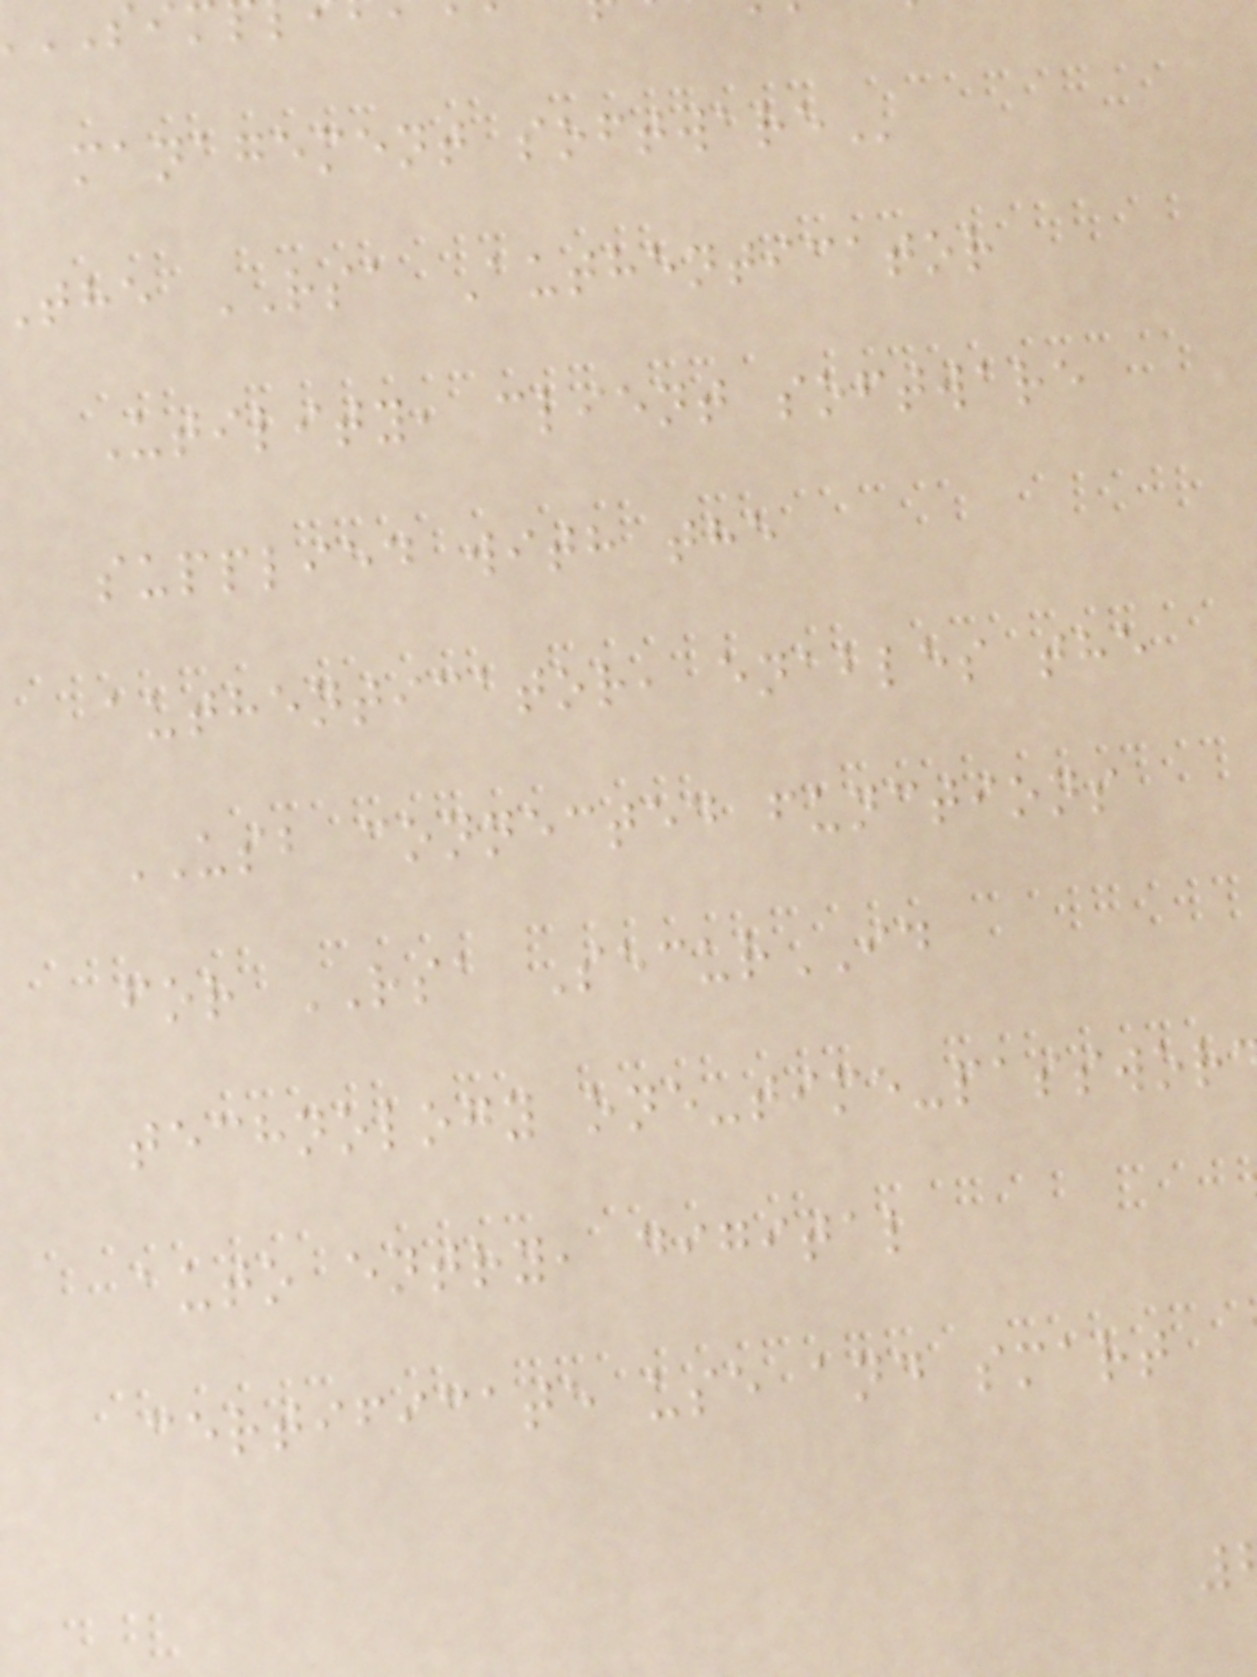management
the RSA Authenticator
Utility, client software
supplied with the
authenticator, enables the
USB connected functions
for RSA SecurID
technology one-time-passwor
auto entry, digital
certificate use and smart
